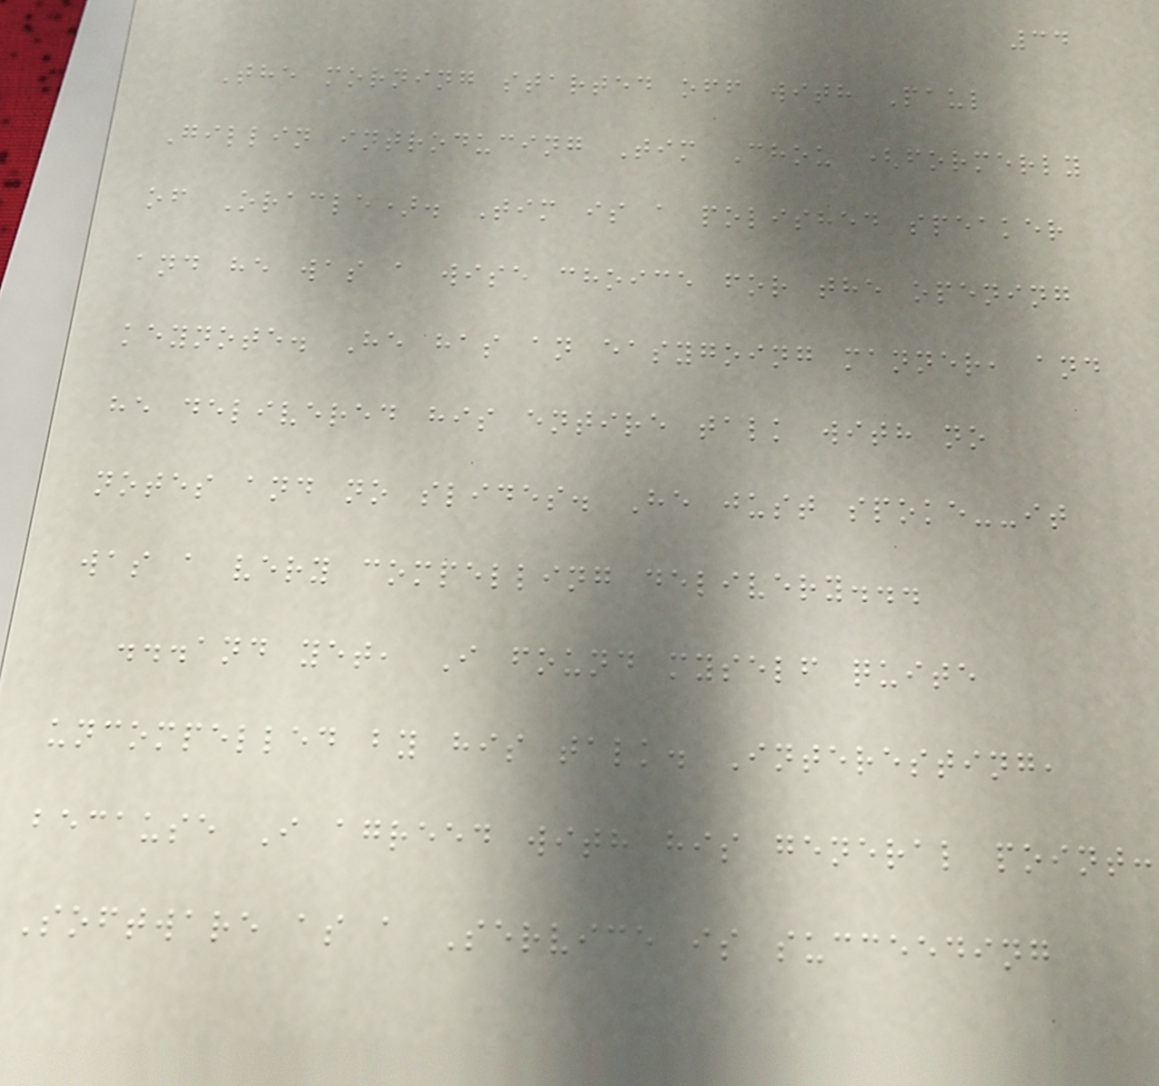34
The morning started off with Paul
Gillin introducing Tim Chou (formerly
of Oracle). Tim is a polished speaker
and he was a wise choice for the opening
keynote. He has an easygoing manner, and
he delivered his entire talk with no
notes and no slides. He just spoke--it
was a very compelling delivery...
...and yet, I found myself quite
uncompelled by his talk. Interesting,
because I agreed with his general point:
Software as a Service is succeeding
